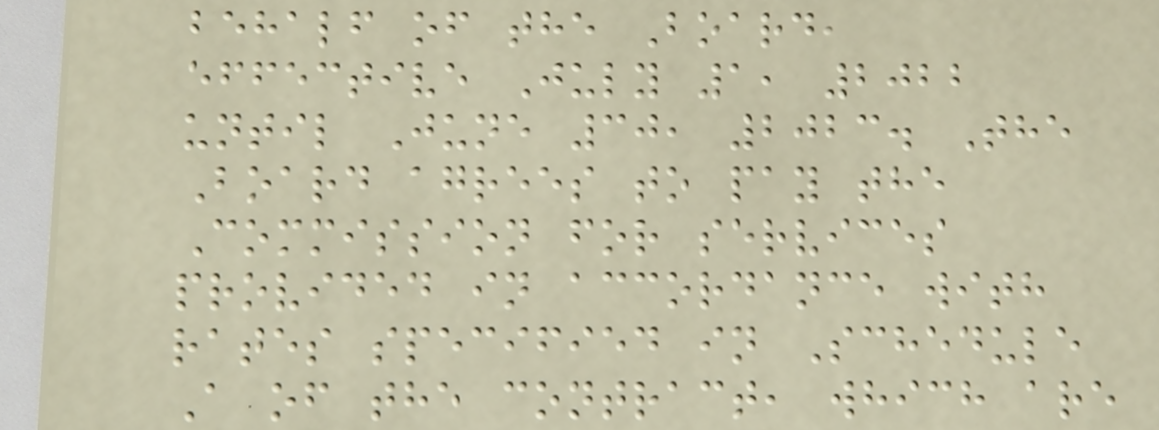behalf of the Board,
effective July 1, 2022
until June 30, 2023. The
Board agrees to pay the
Commission for services
provided in accordance with
rates specified in Schedule
A of the contract, which are
